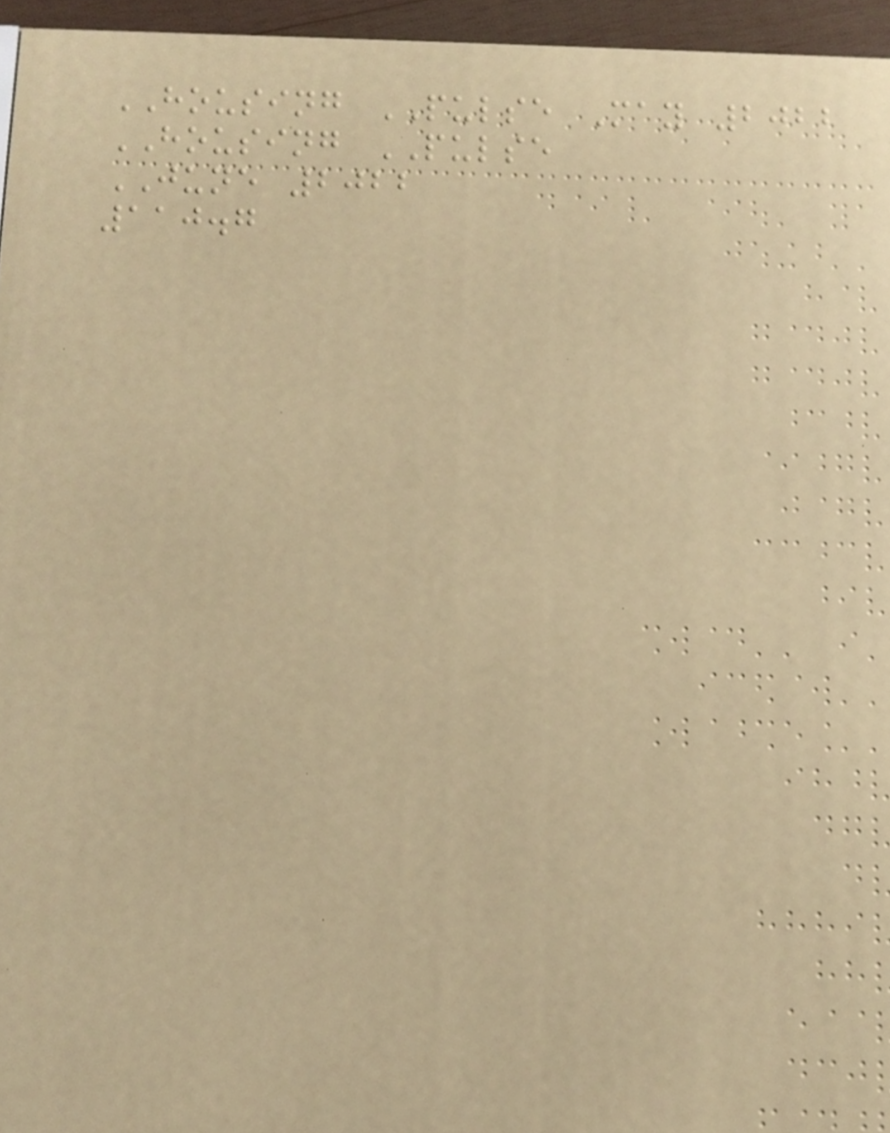HOUSING PULSE May 2022
HOUSING PULSE
JUNE 2022
110.7
